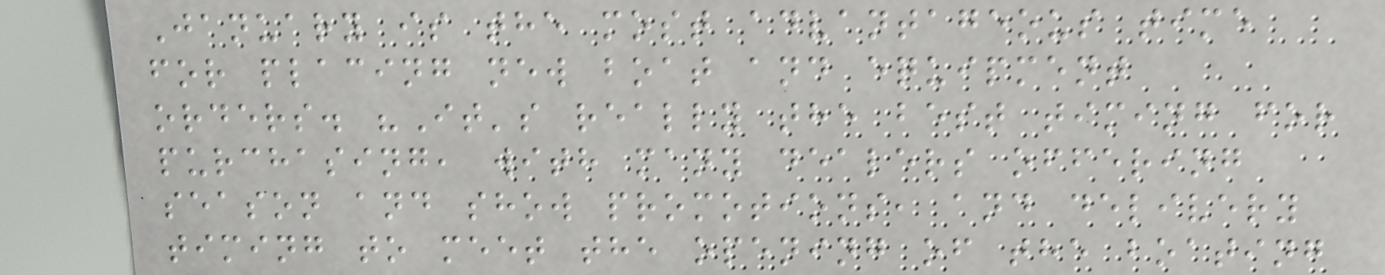January is the most advantageous time
for placing new boat and equipment
orders. "It's really the best timing for
purchasing, with many dealers offering
season and show promotions, and delivery
timing to meet the opening of the boating
